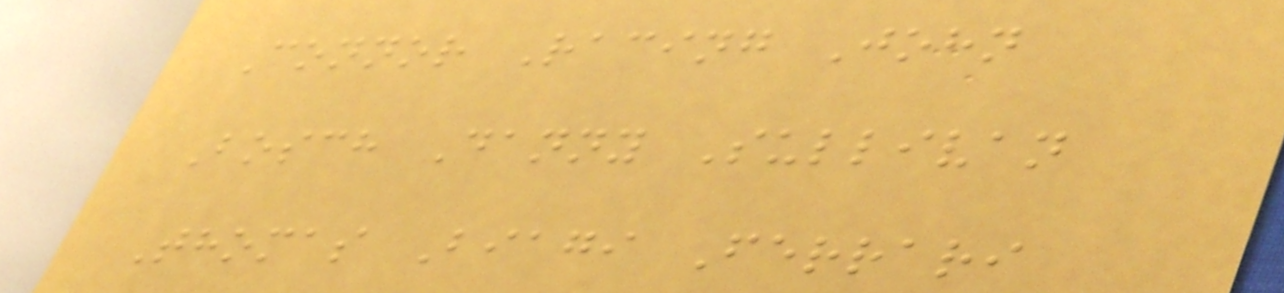Connor Racing John
Bosch Danny Sullivan
Thomas Biagi Ferrari
